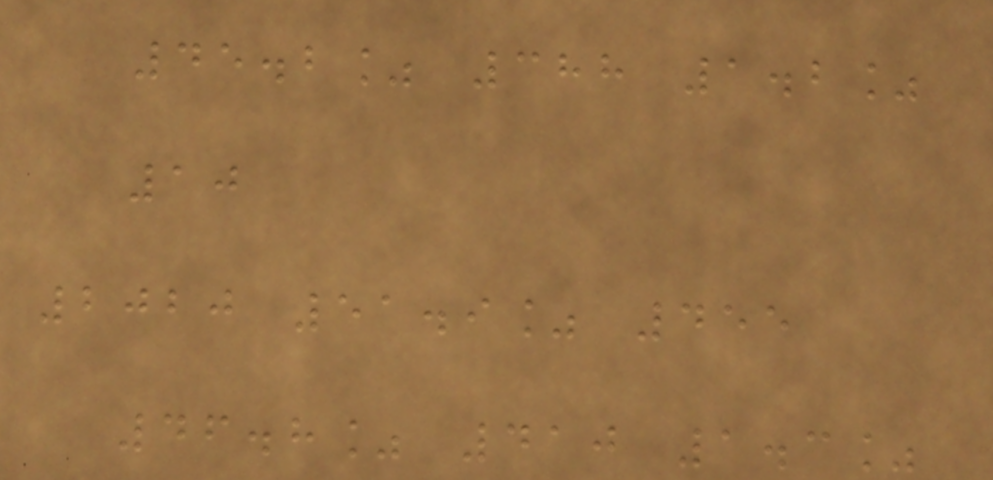45.2% 388 1.2%
10
2020 51.9% 455
46.8% 410 1.3%
